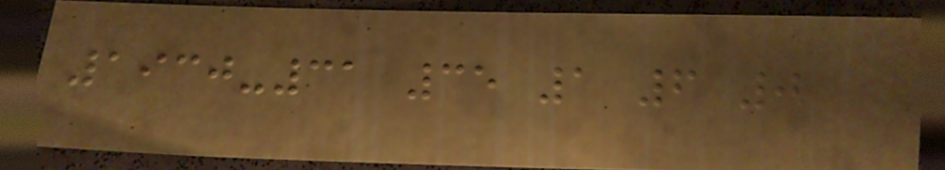1930-31 35 1 6 0
